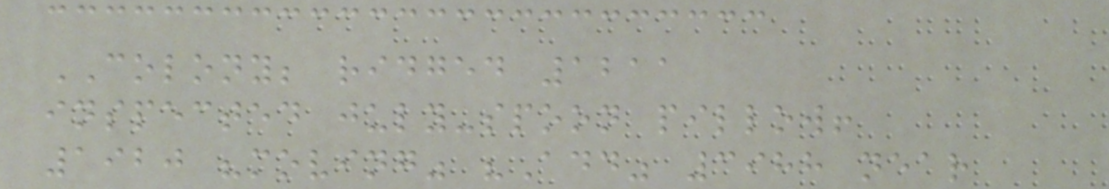COLONY; ridged 1211
inspected july-spoon pillow!
1920 "moving" "Add" 3988 near
